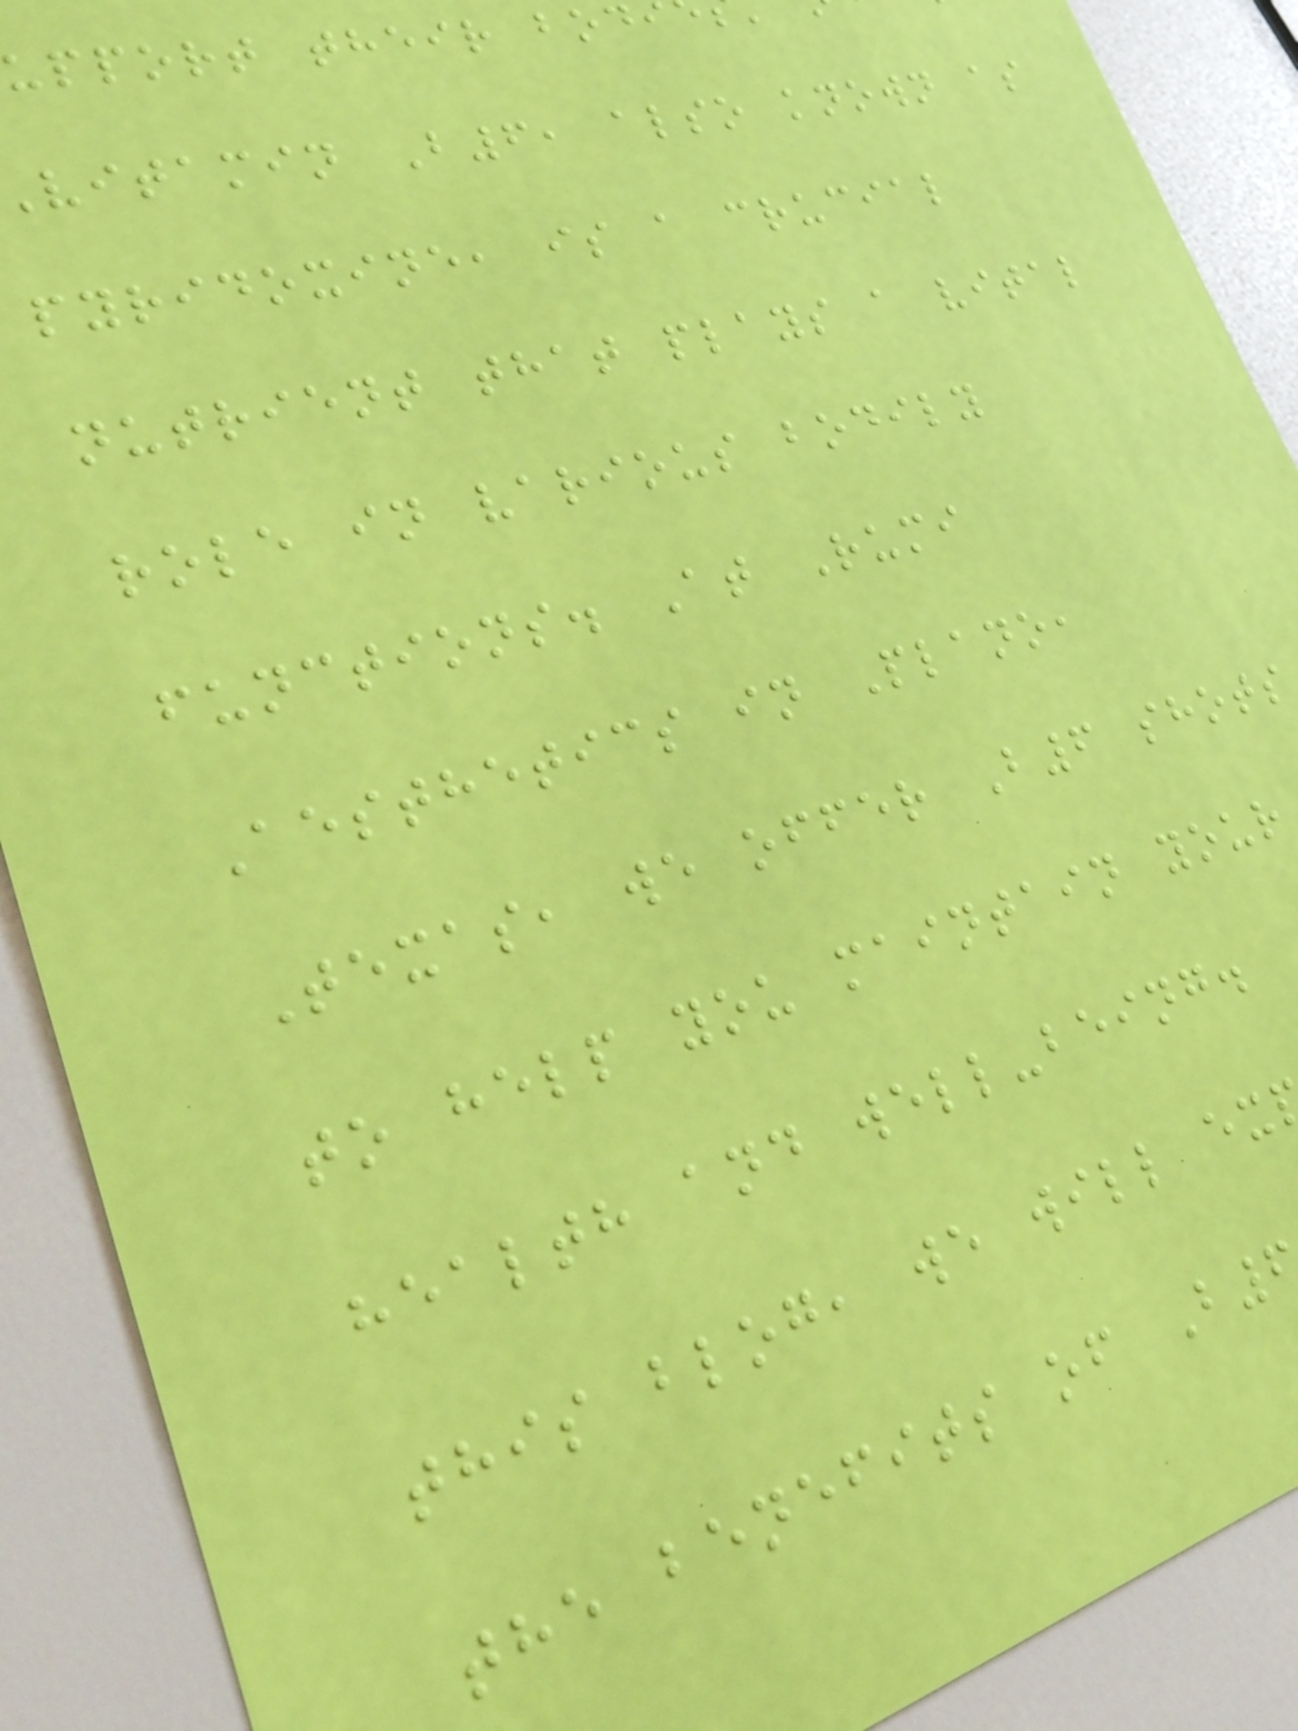upport their bod
vitamin B6, also known as
pyridoxine, is a crucial
nutrient that plays a vital
role in various bodily
functions. At Rumi
Aesthetics in Plano,
Texas, we offer B6 shots
to help you maintain your
health and well-being.
this blog, we will ex
the benefits of B
